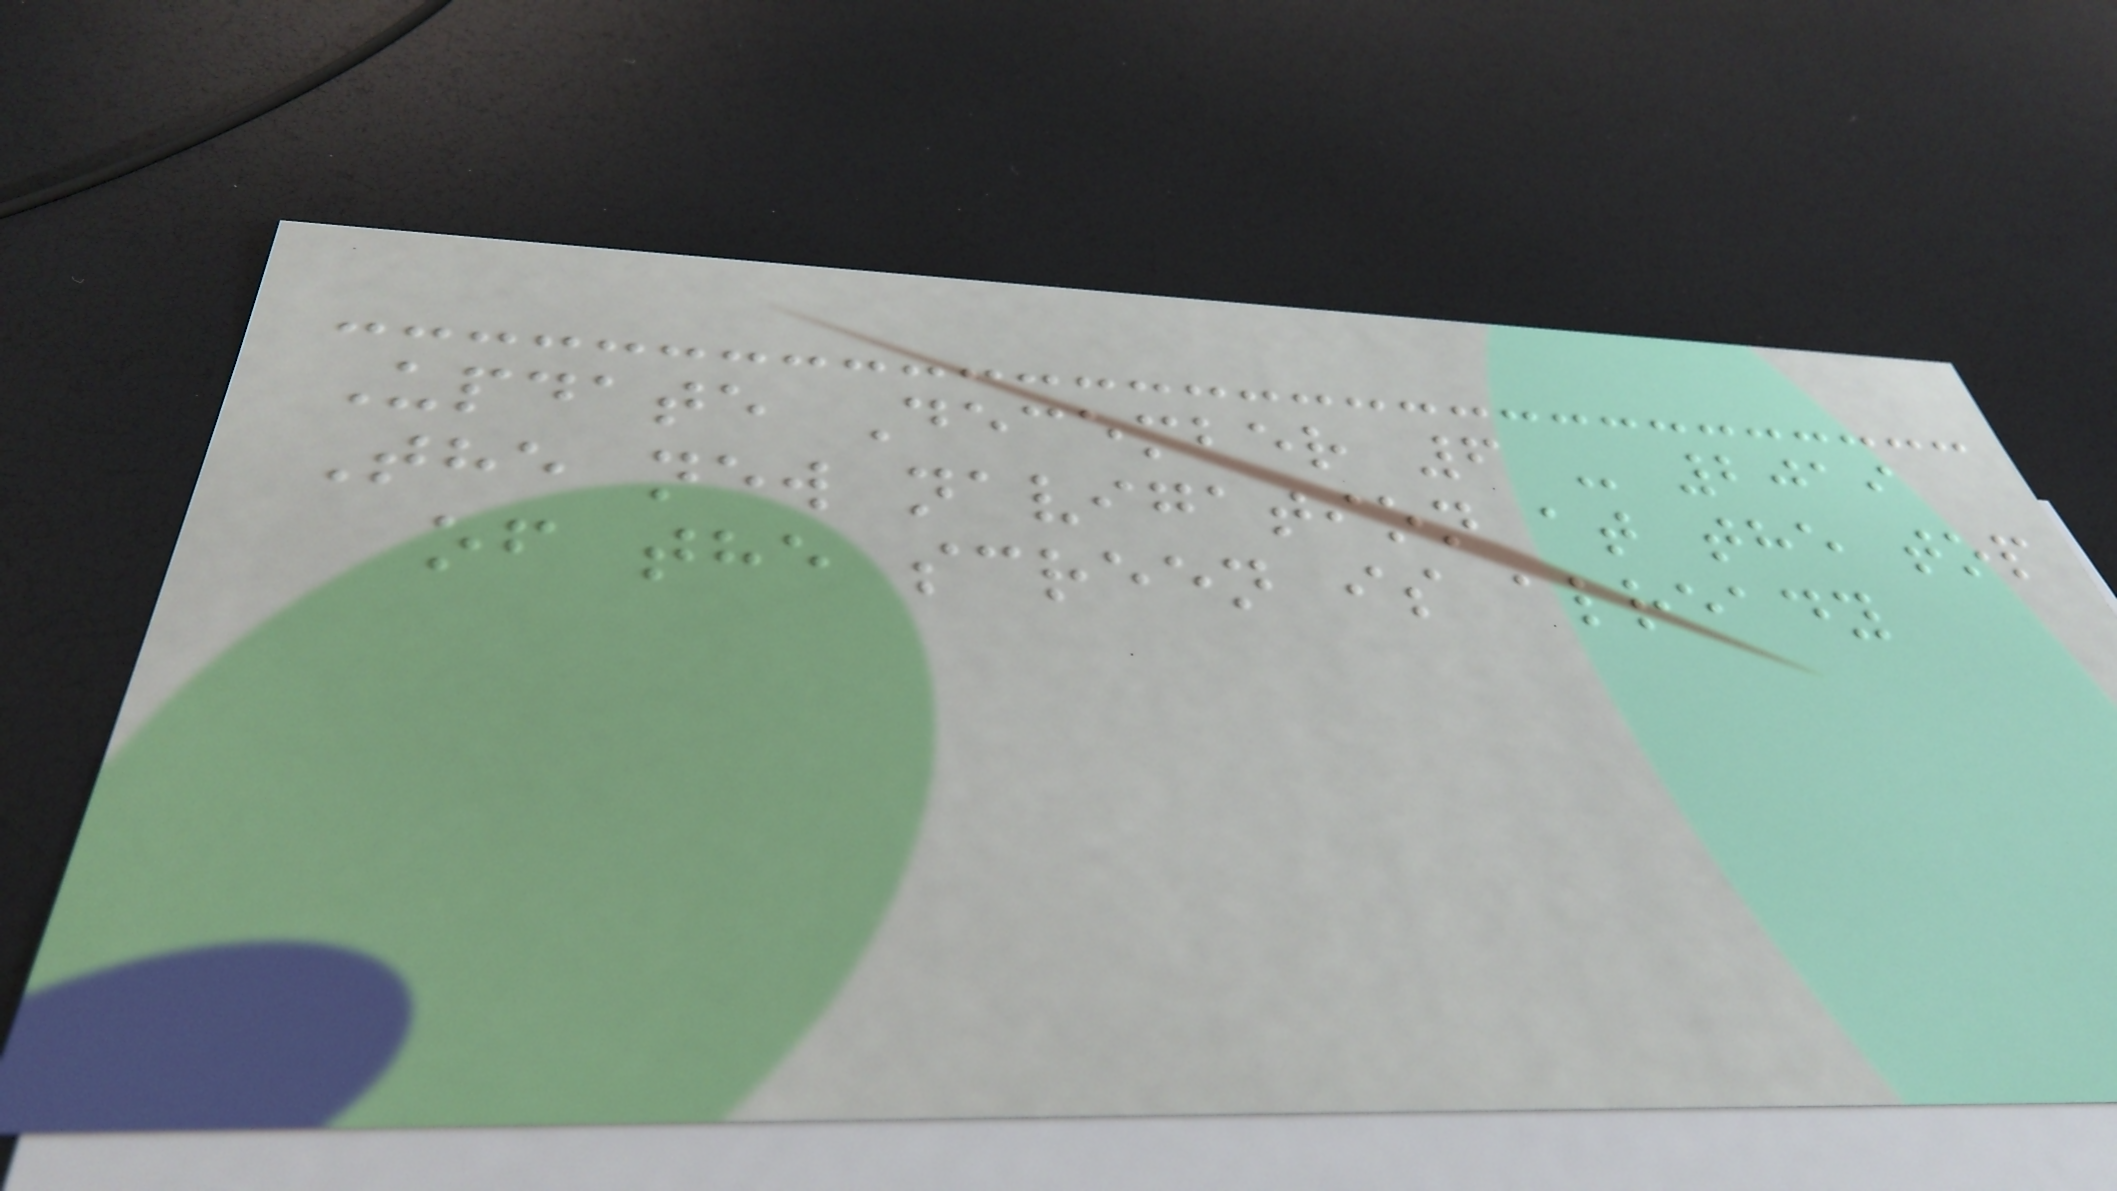Update December 6 - 2019
The new navigation at the top
of the screen is already
